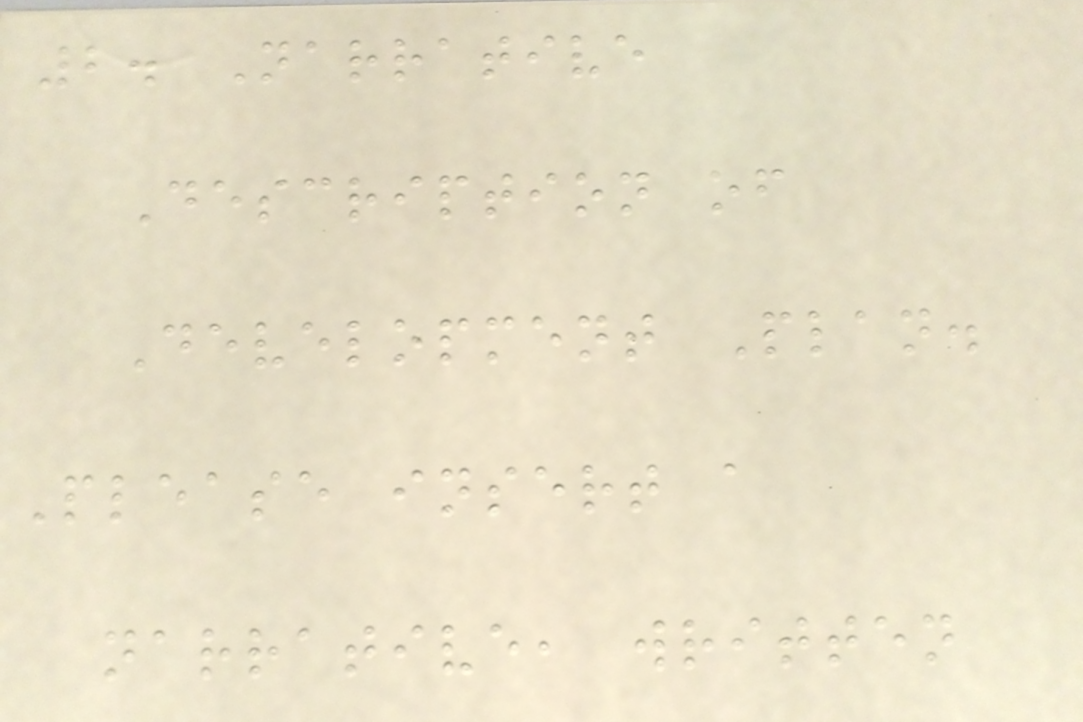2. Narrative
Description of
Development Plan.
Please insert a
narrative, written
